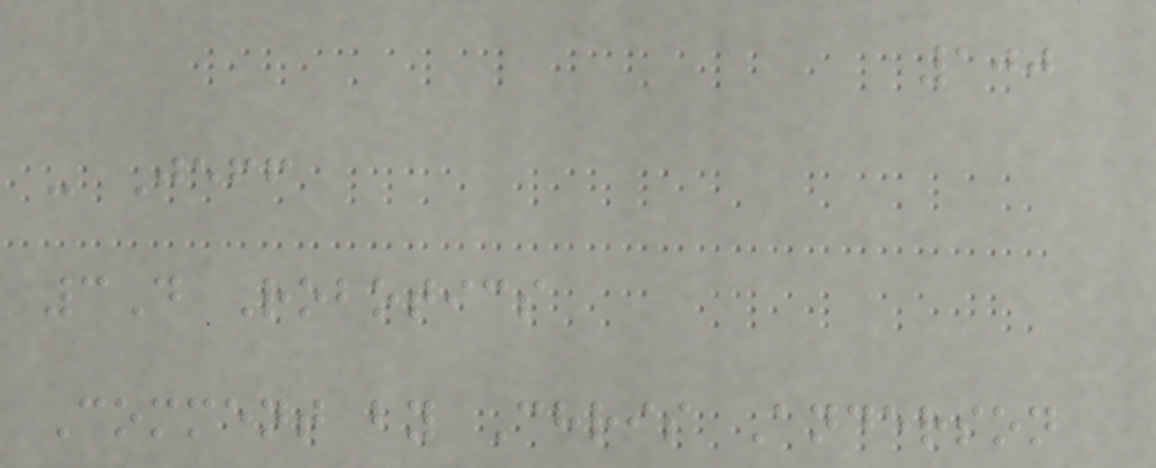100
- Jeff
3D Robotics
Comment by Chris Anderson
